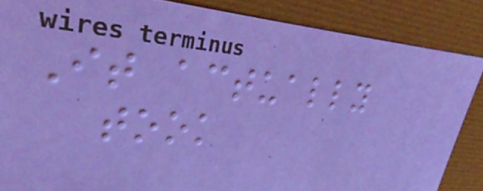It actually
took
